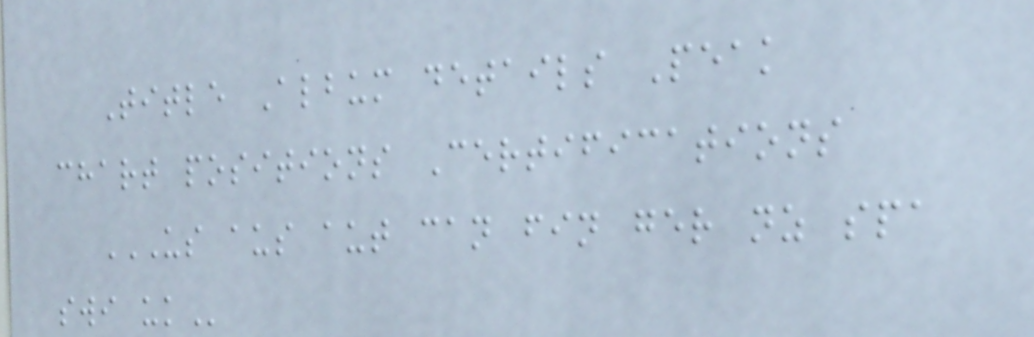Title Album details Peak
chart positions Certifications
US AUS AUT CAN FIN GER NZ SPA
SWI UK
